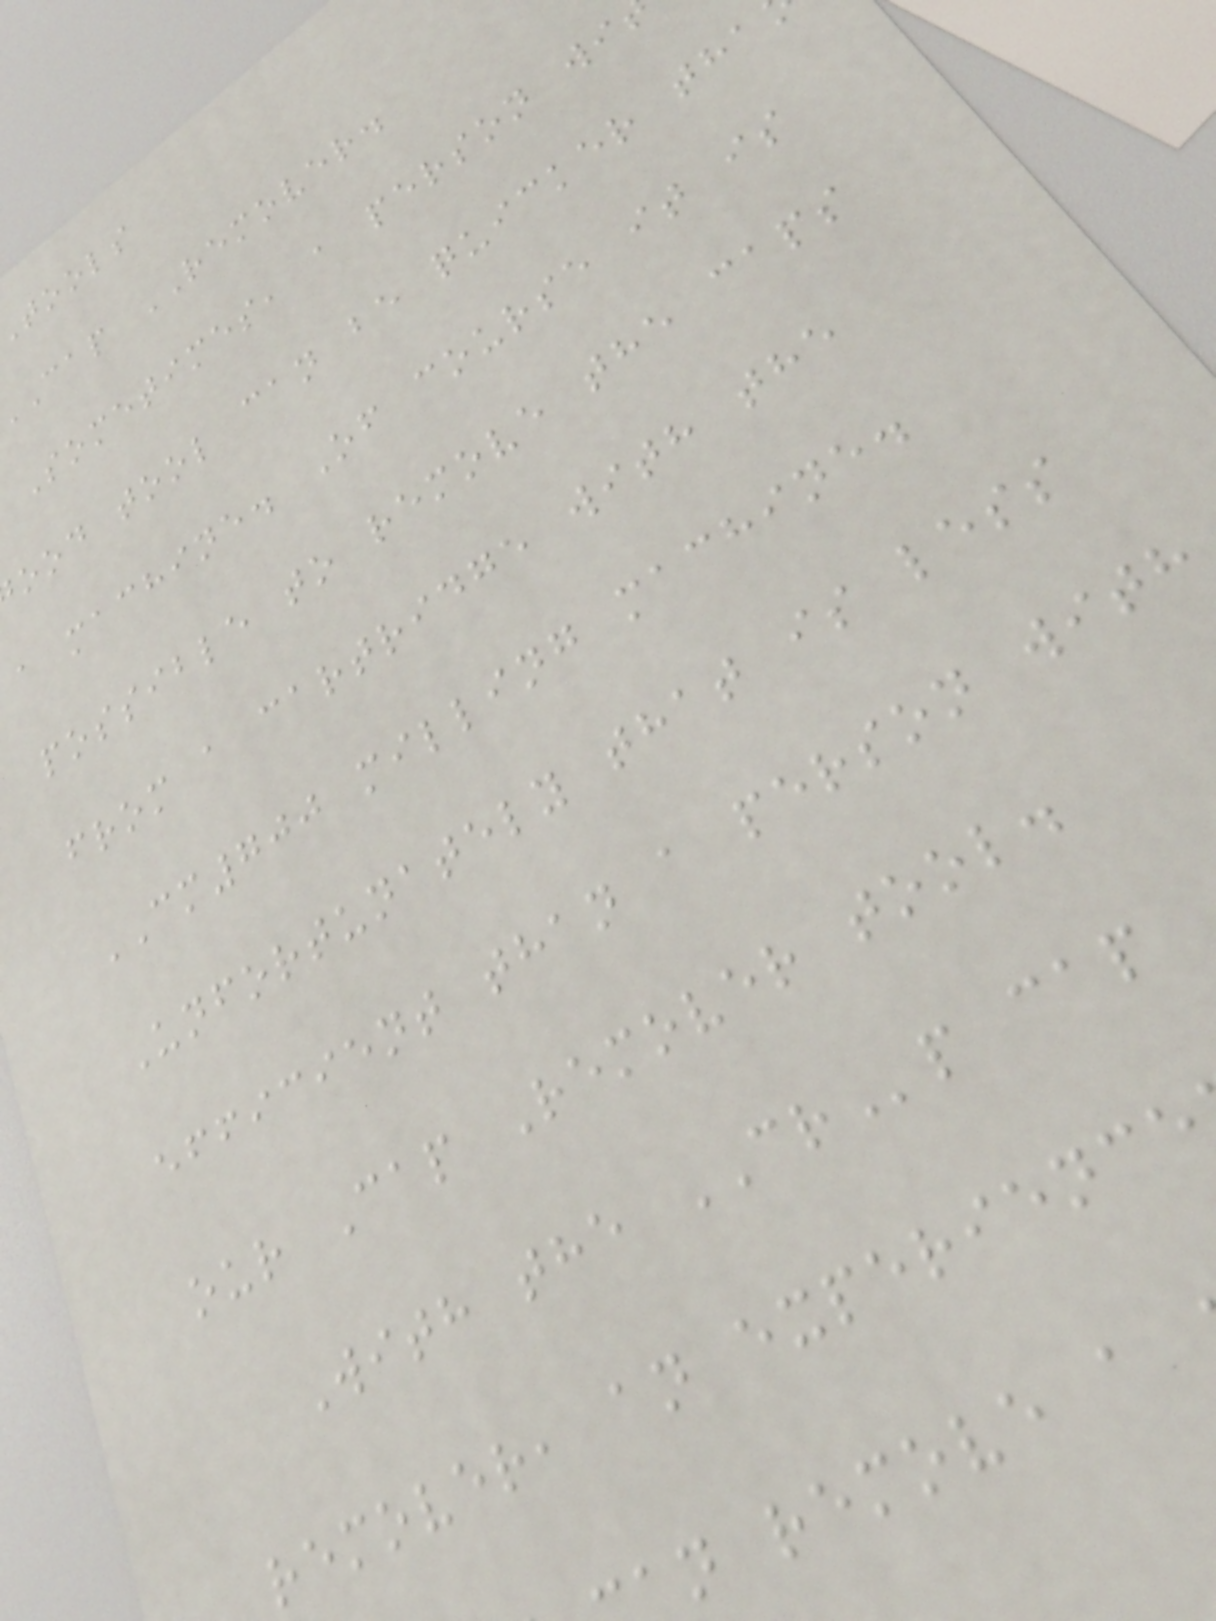tools
cap REMOVER.
Sometimes, a person wi
ood tool can be quicker tha
a machine. Of course it is
possible to remove the caps
from a cartridge with the
CM700 milling machine.
Unfortunately that is less
efficient than a person with
our Cap Remover tool.
With the CRp cap
remover, an experience
n remove a
